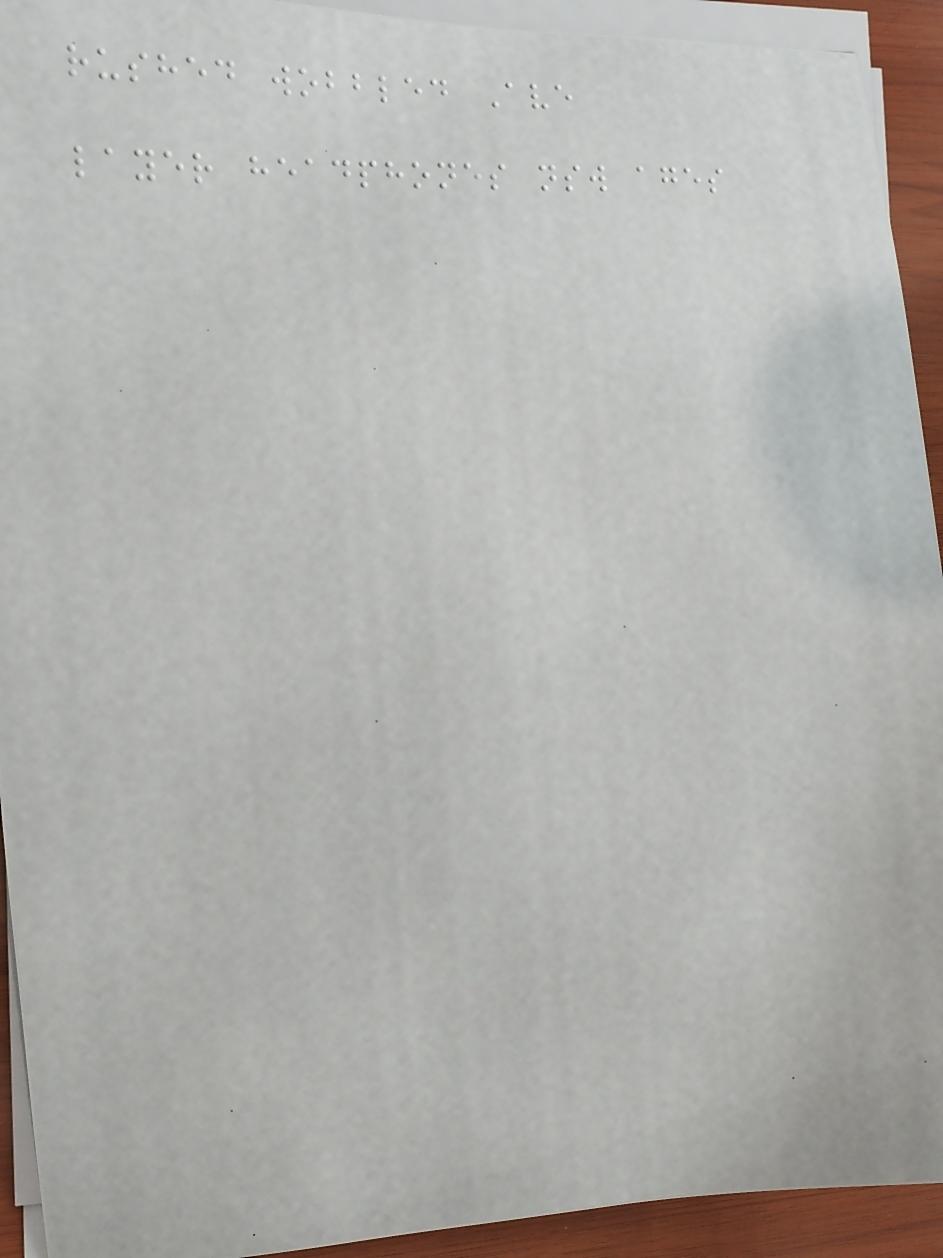rushed wobbled Ave
layer headphones nsw ages
